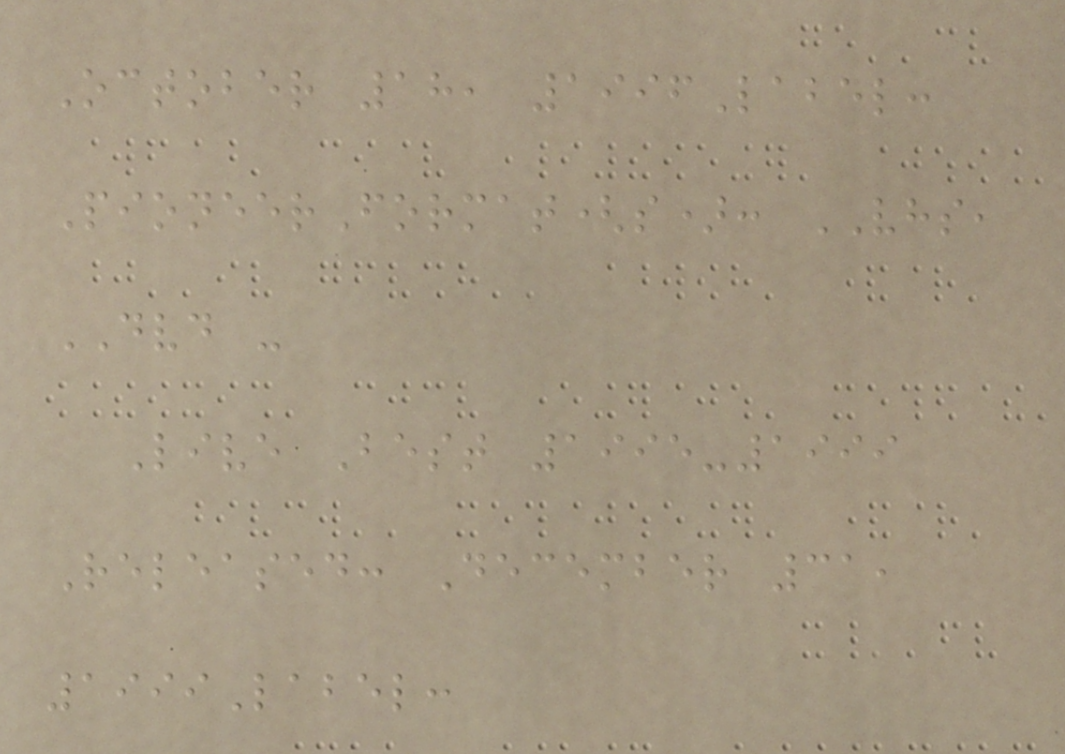October 18, 1996Label:
PioneerFormat(s): VHS,
DVD -
Live Best 1995-1999
Released: December 31,
1999Label:
